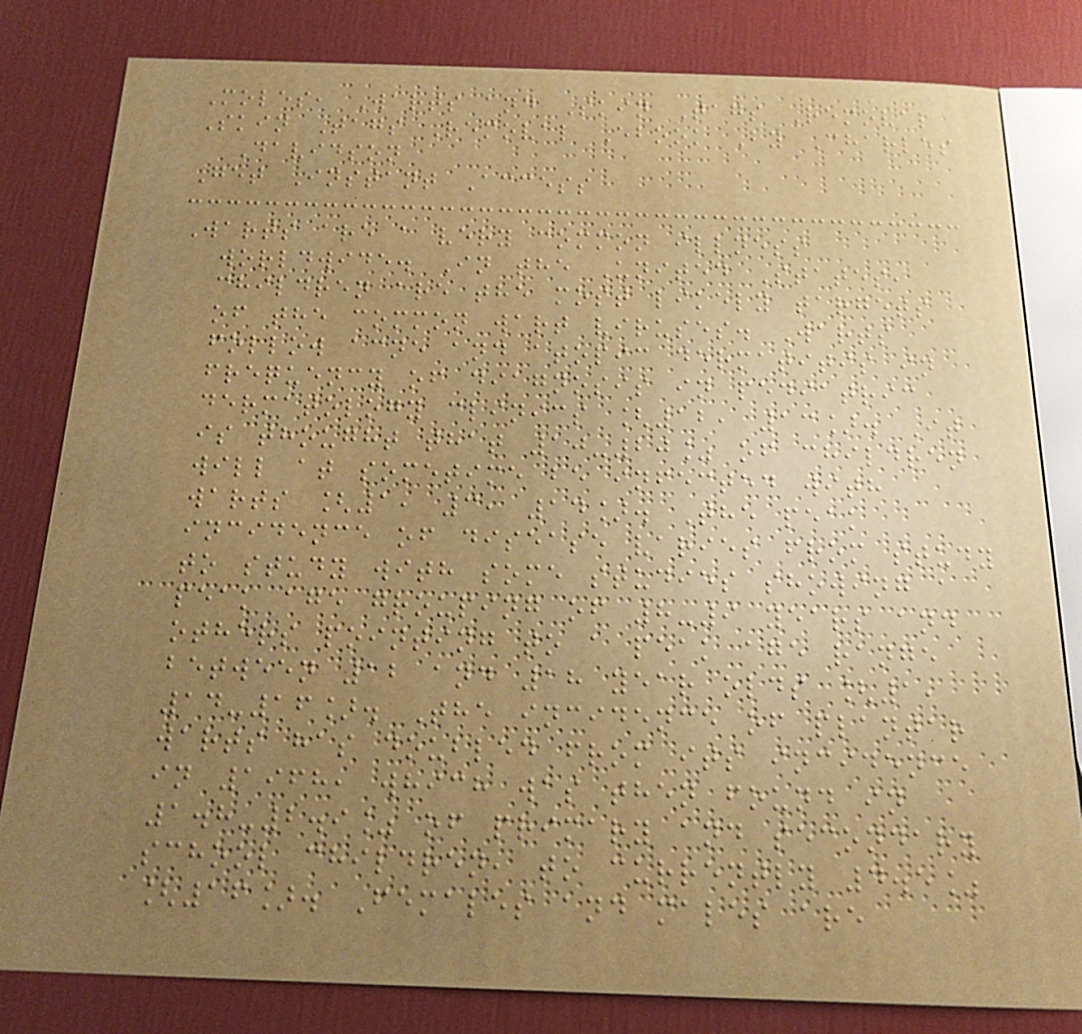Moles, Warts and Skin Tags Removal
Skin Tags Removal Ebook By Charles
Davidson
Get Instant Access
Warts are a very common illness
worldwide. In the United States,
children are the most likely targets
of the common wart viruses. Warts
follow acne and atopic dermatitis in
frequency of diagnosis in pediatric
dermatology clinics [12, 13]. It
is thought that 10-20% of children
will at sometime be infected with
warts [1, 3, 14]. The peak
incidence of disease varies from study
to study with some studies showing a
peak age grouping of 8-9 years and
others pointing to a peak age range
between 12 and 18 year olds [1,
14-16]. The incidence of plantar
warts has doubled from its incidence
in 1968, which was then found in
1.8-2.9% of primary and secondary
school children, to currently 4.5%
[16]. Females and males are
